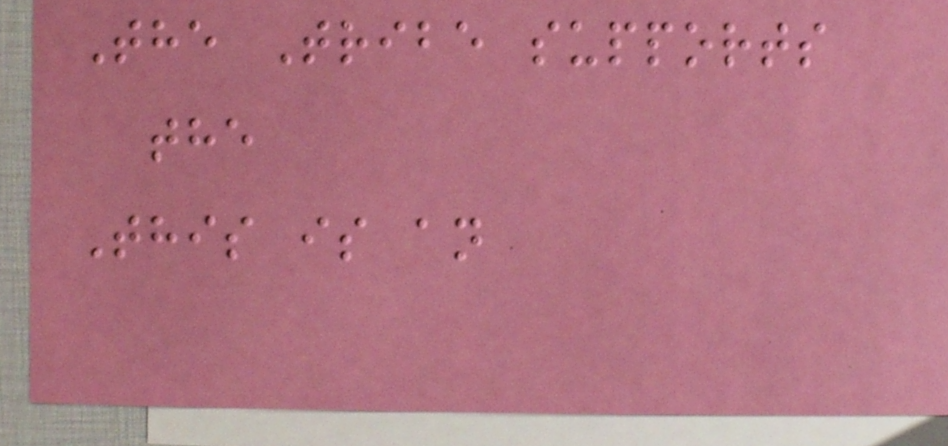The Tribe supports
the
This is an
